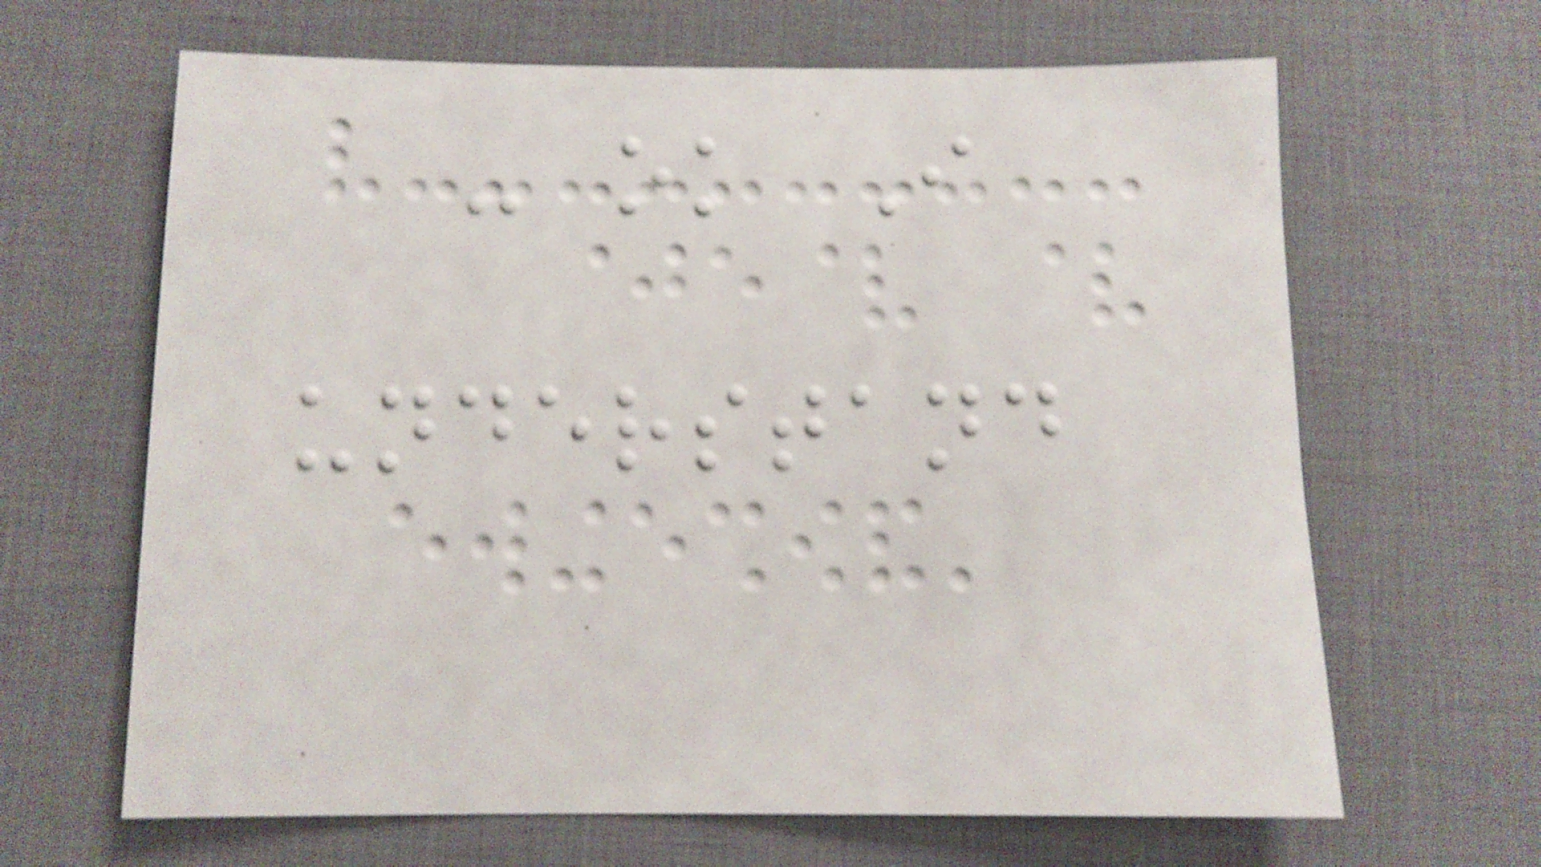- ok I
understand
